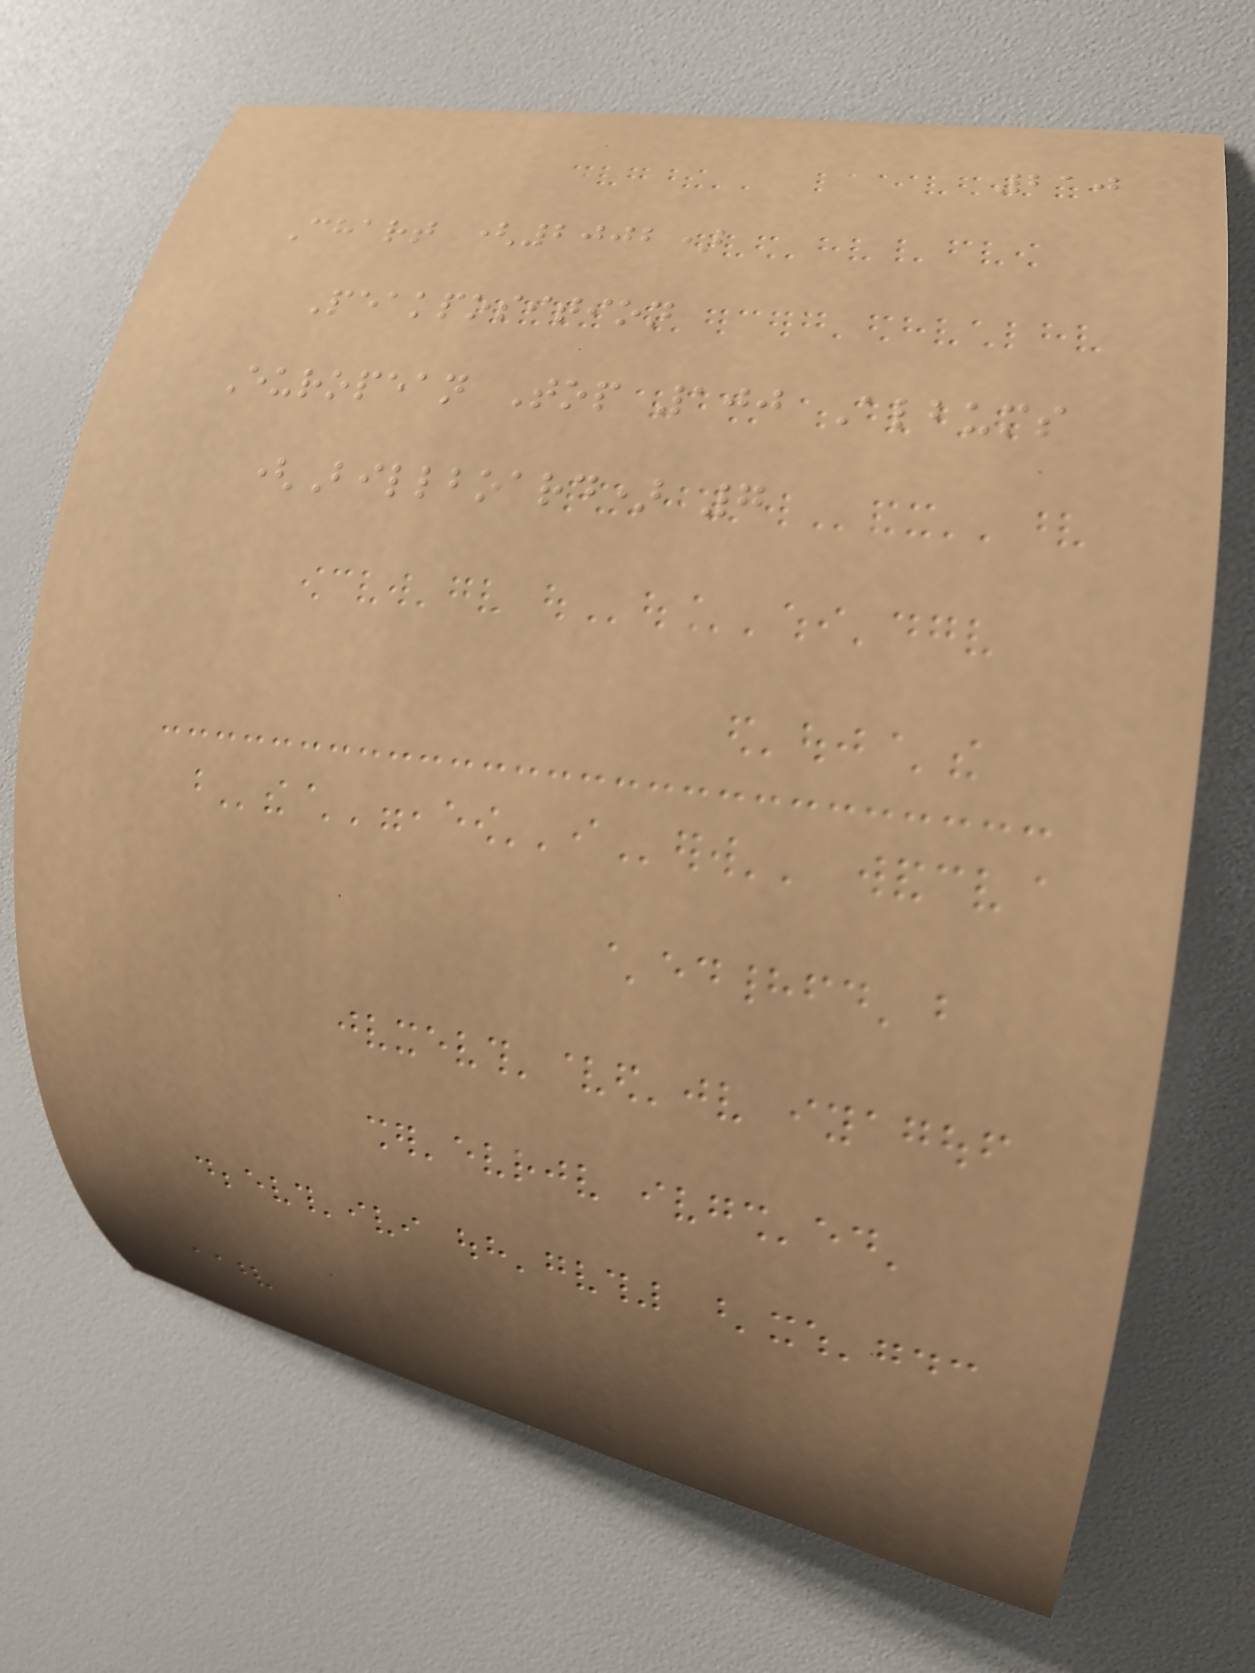210
Chart (2002)
Peakposition
European Top 100 Albums
(Billboard) 7
